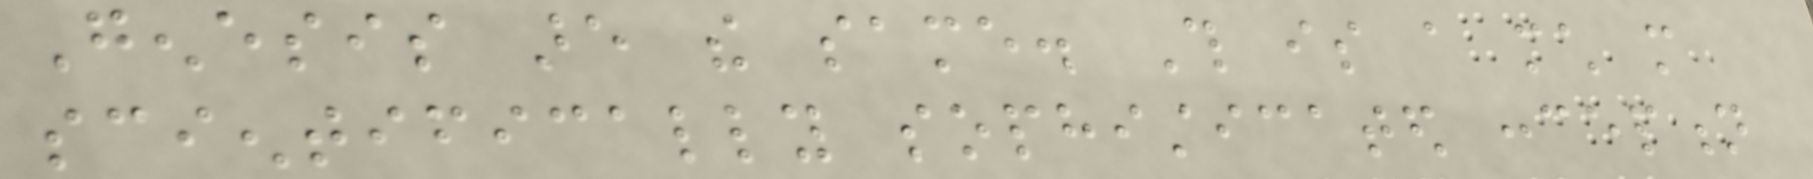Genesis are the same. This is a much more
scientifically sophisticated conception
